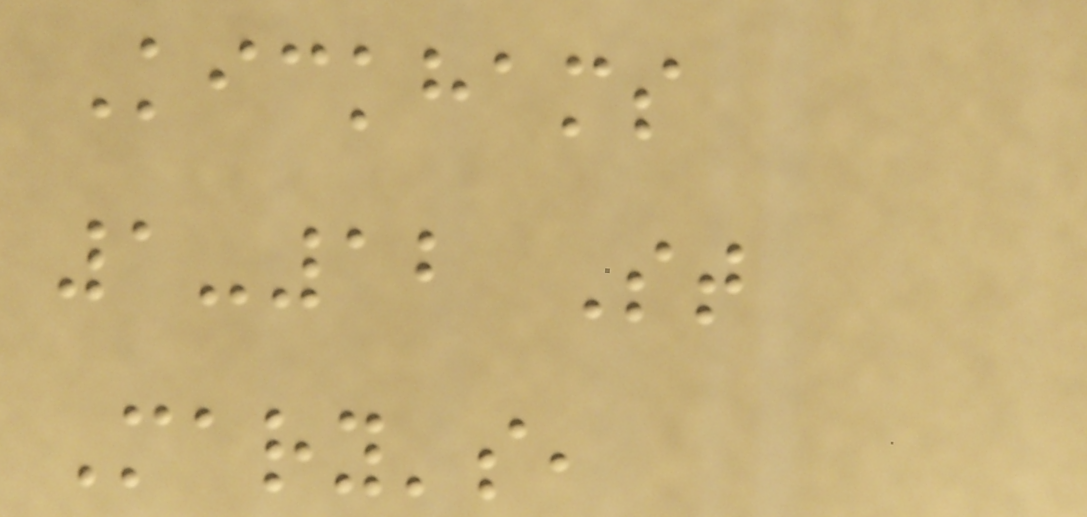Kickhams
1-12 St
Mary's,
